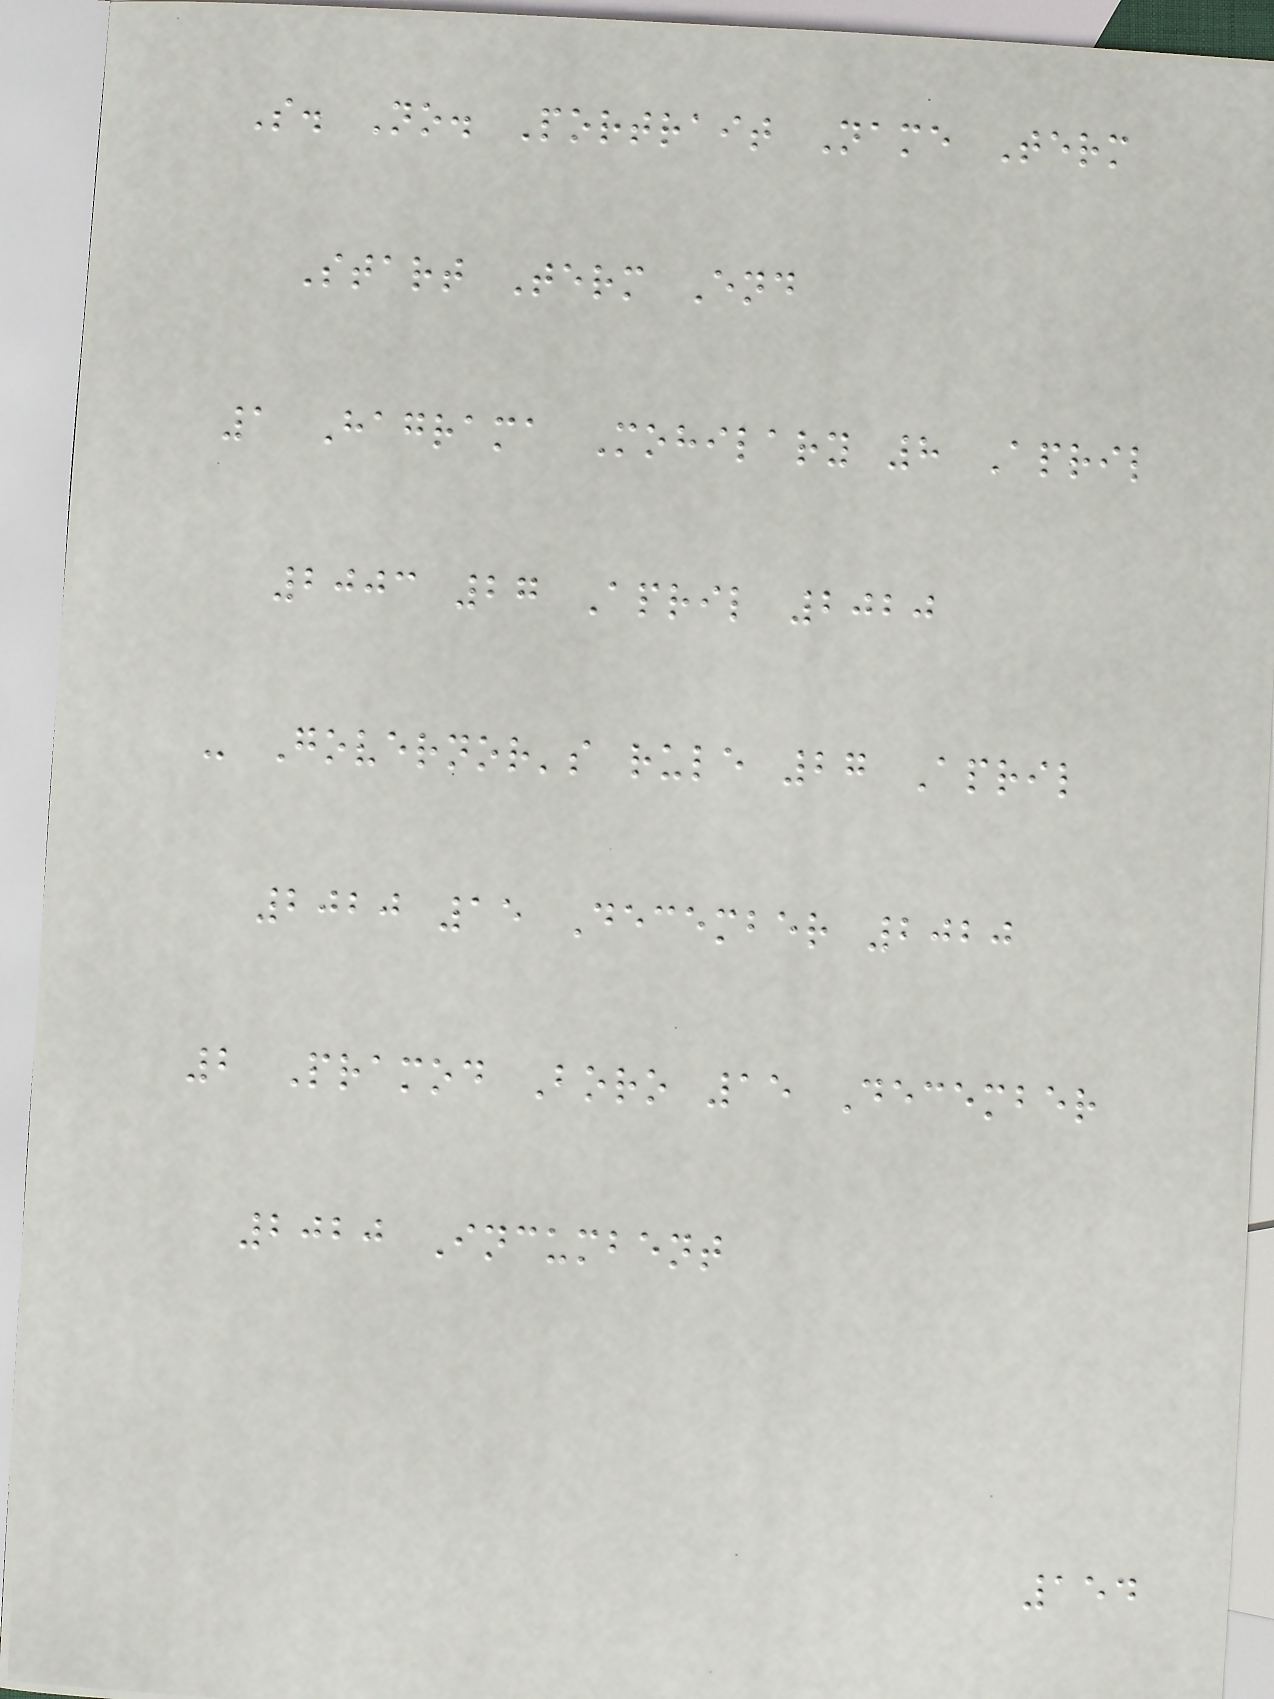S. No. Portrait Name Term
Start Term End
1 Hagrama Mohilary 8 April
2003 27 April 2020
- Governor's rule 27 April
2020 15 December 2020
2 Pramod Boro 15 December
2020 Incumbent
154
